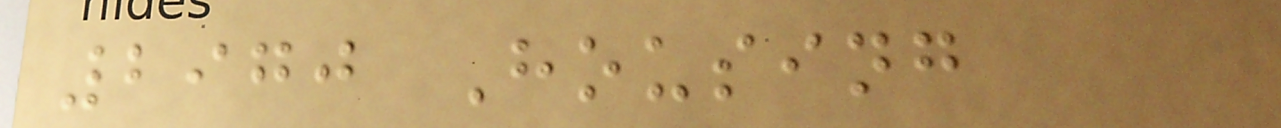2970 Housing
